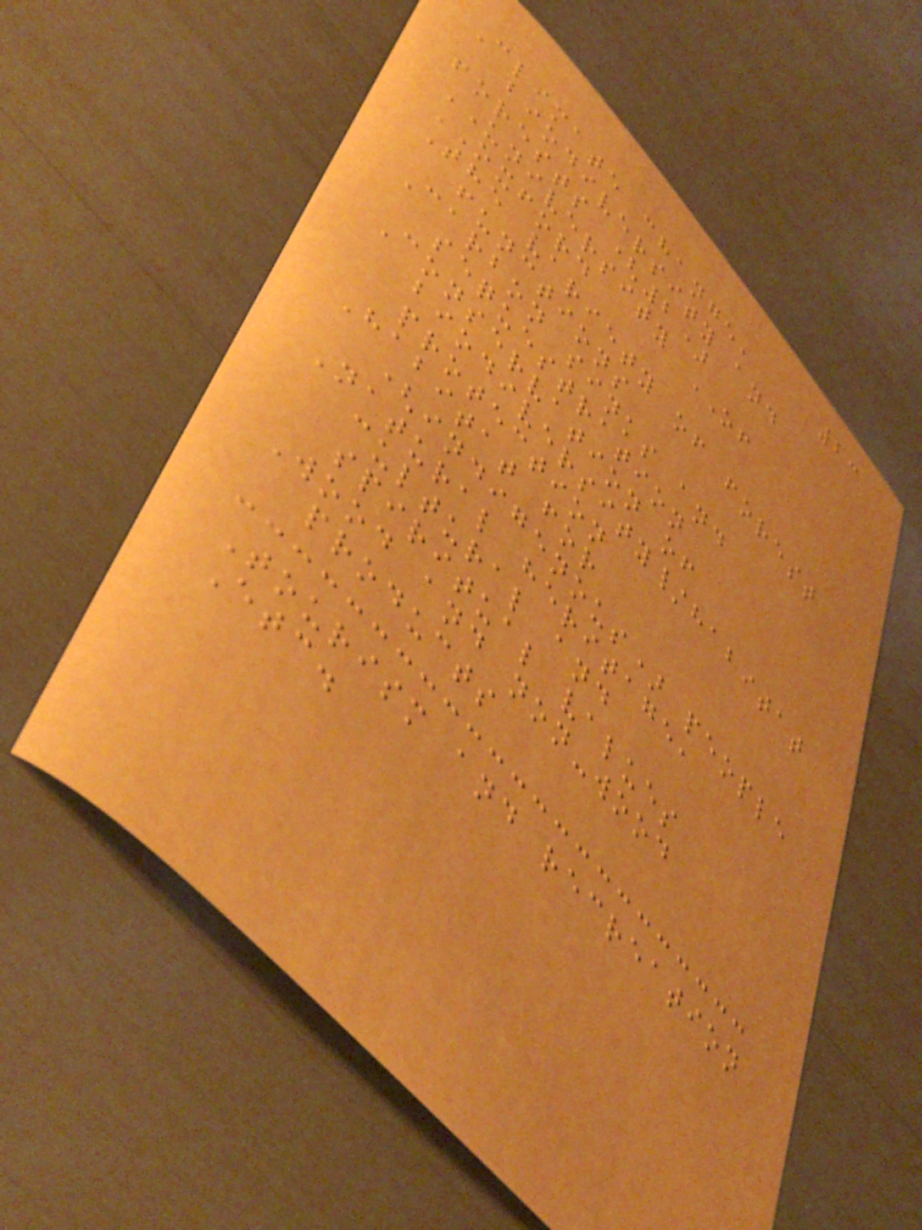23
Climate change,
biodiversity and
forests (2)
UNIVERSITY OF
OXFORD
The variety of forest
functions
Carbon sinks and
sequestration
Conservation of
biodiversity/habitat
protection
Habitat for
(indigenous) people
Natural heritage,
cultural and
spiritual values
Wood and non-wood
products
Tourism and recreation
Etc.
